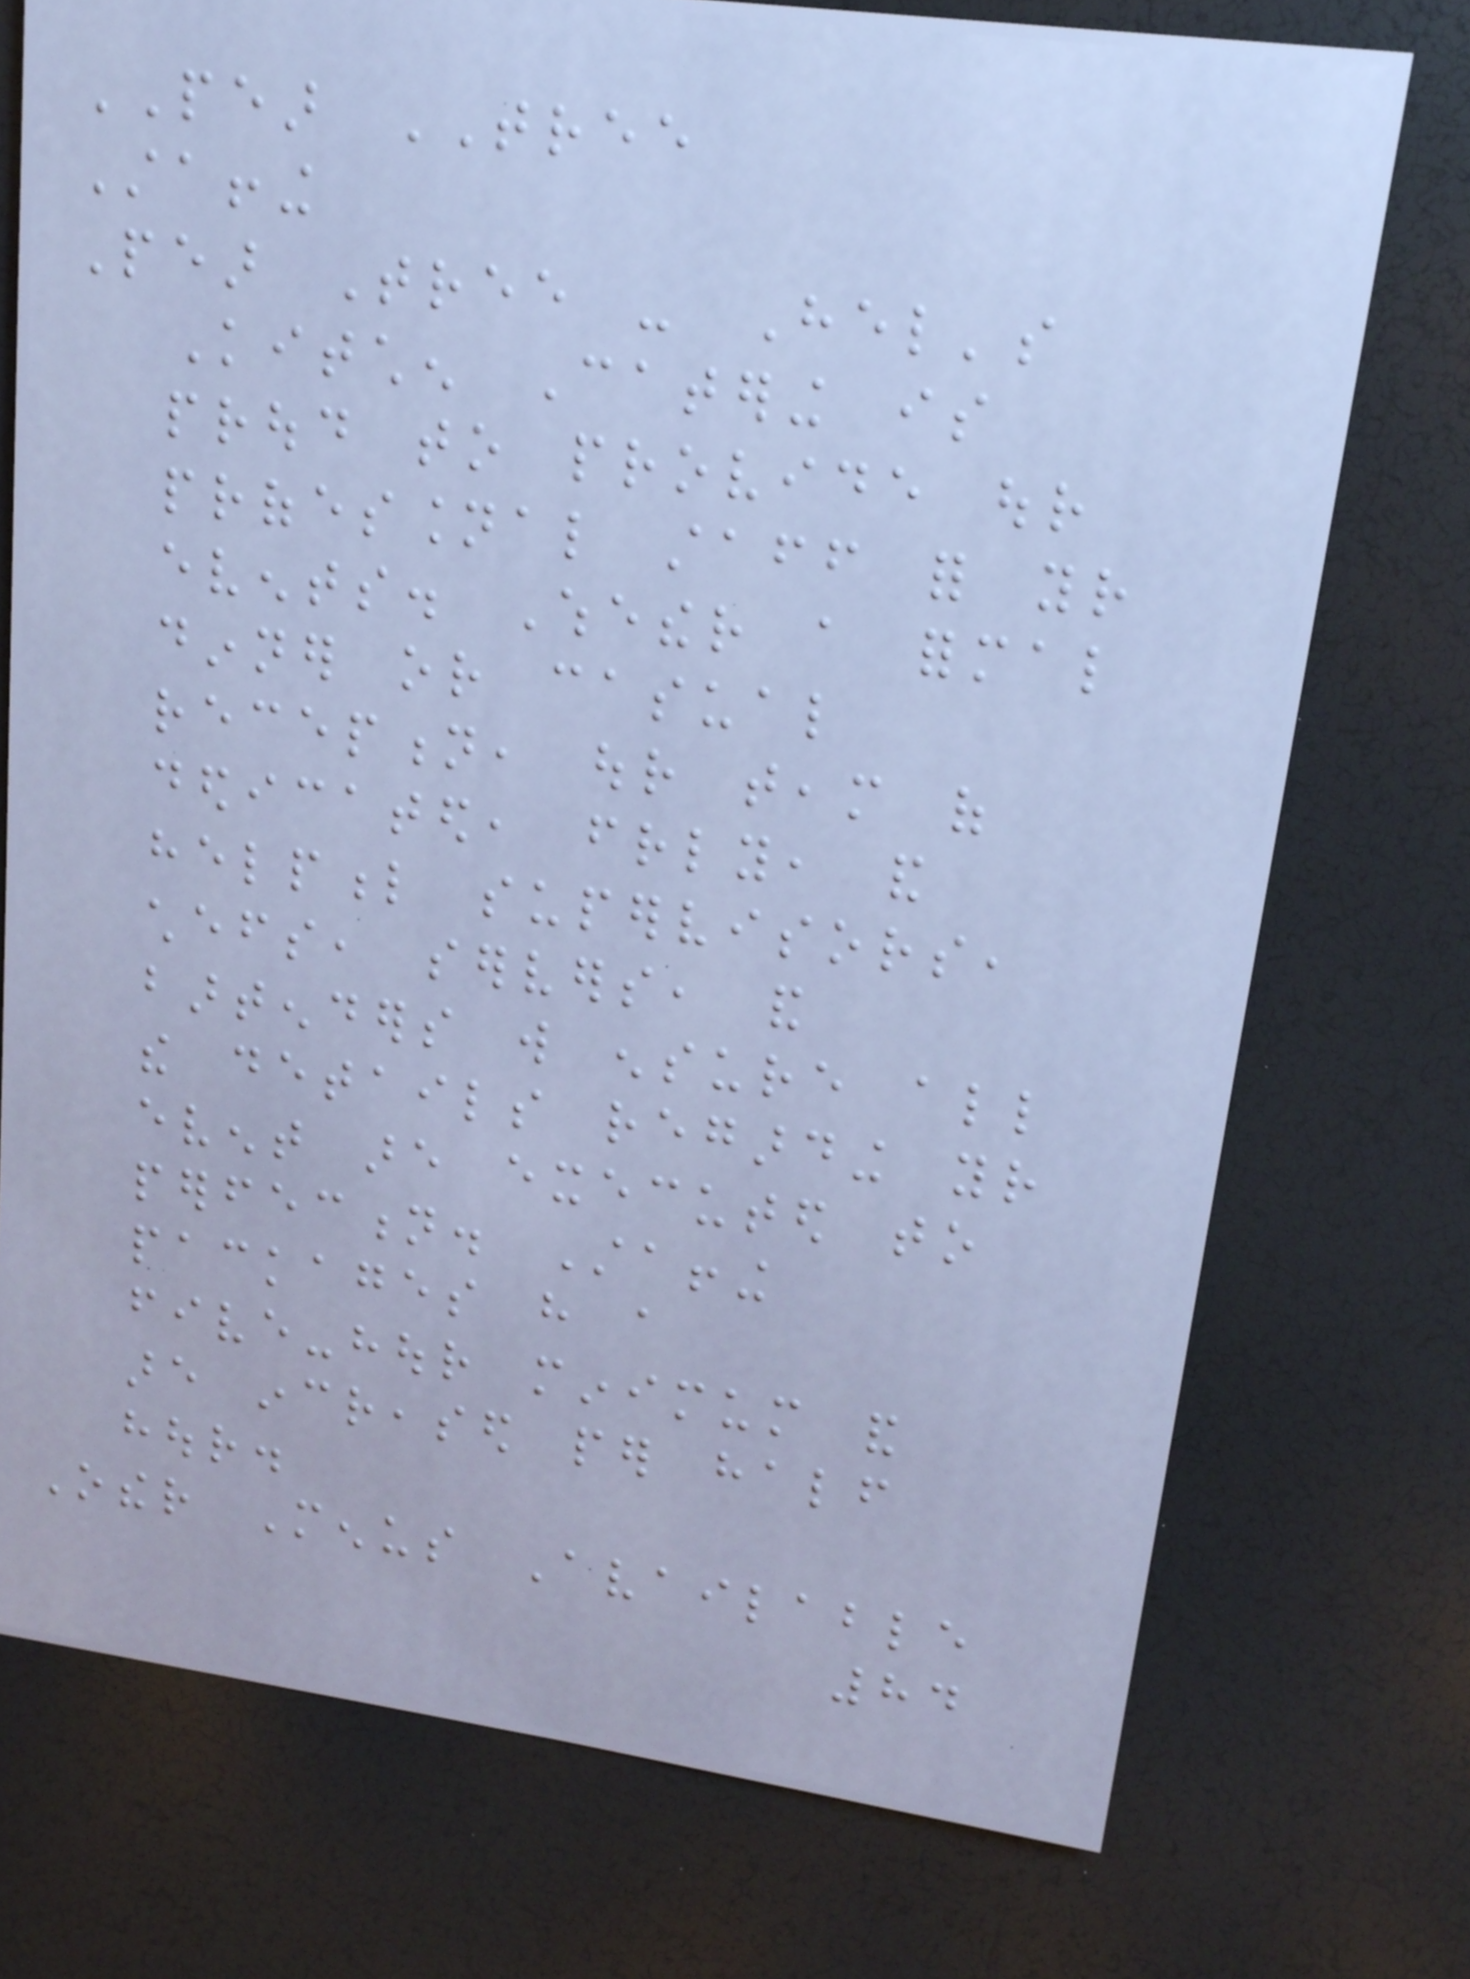PEAR TREE
Staffing
Pear Tree - Hel's
Kitchen Catering is
proud to provide our
professional staff for your
events. Whether a formal
dinner or casual
reception, our team of
dedicated, friendly, and
helpful supervisors,
chefs, servers, and
bartenders will ensure all
the details regarding your
event are executed to
perfection. Staffing
packages have a
five-hour minimum and
are increased per half
hour.
Other Menus Available
84
